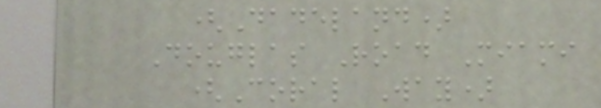(Dadeland)
Douglas Road Miami
(Coral Way)
